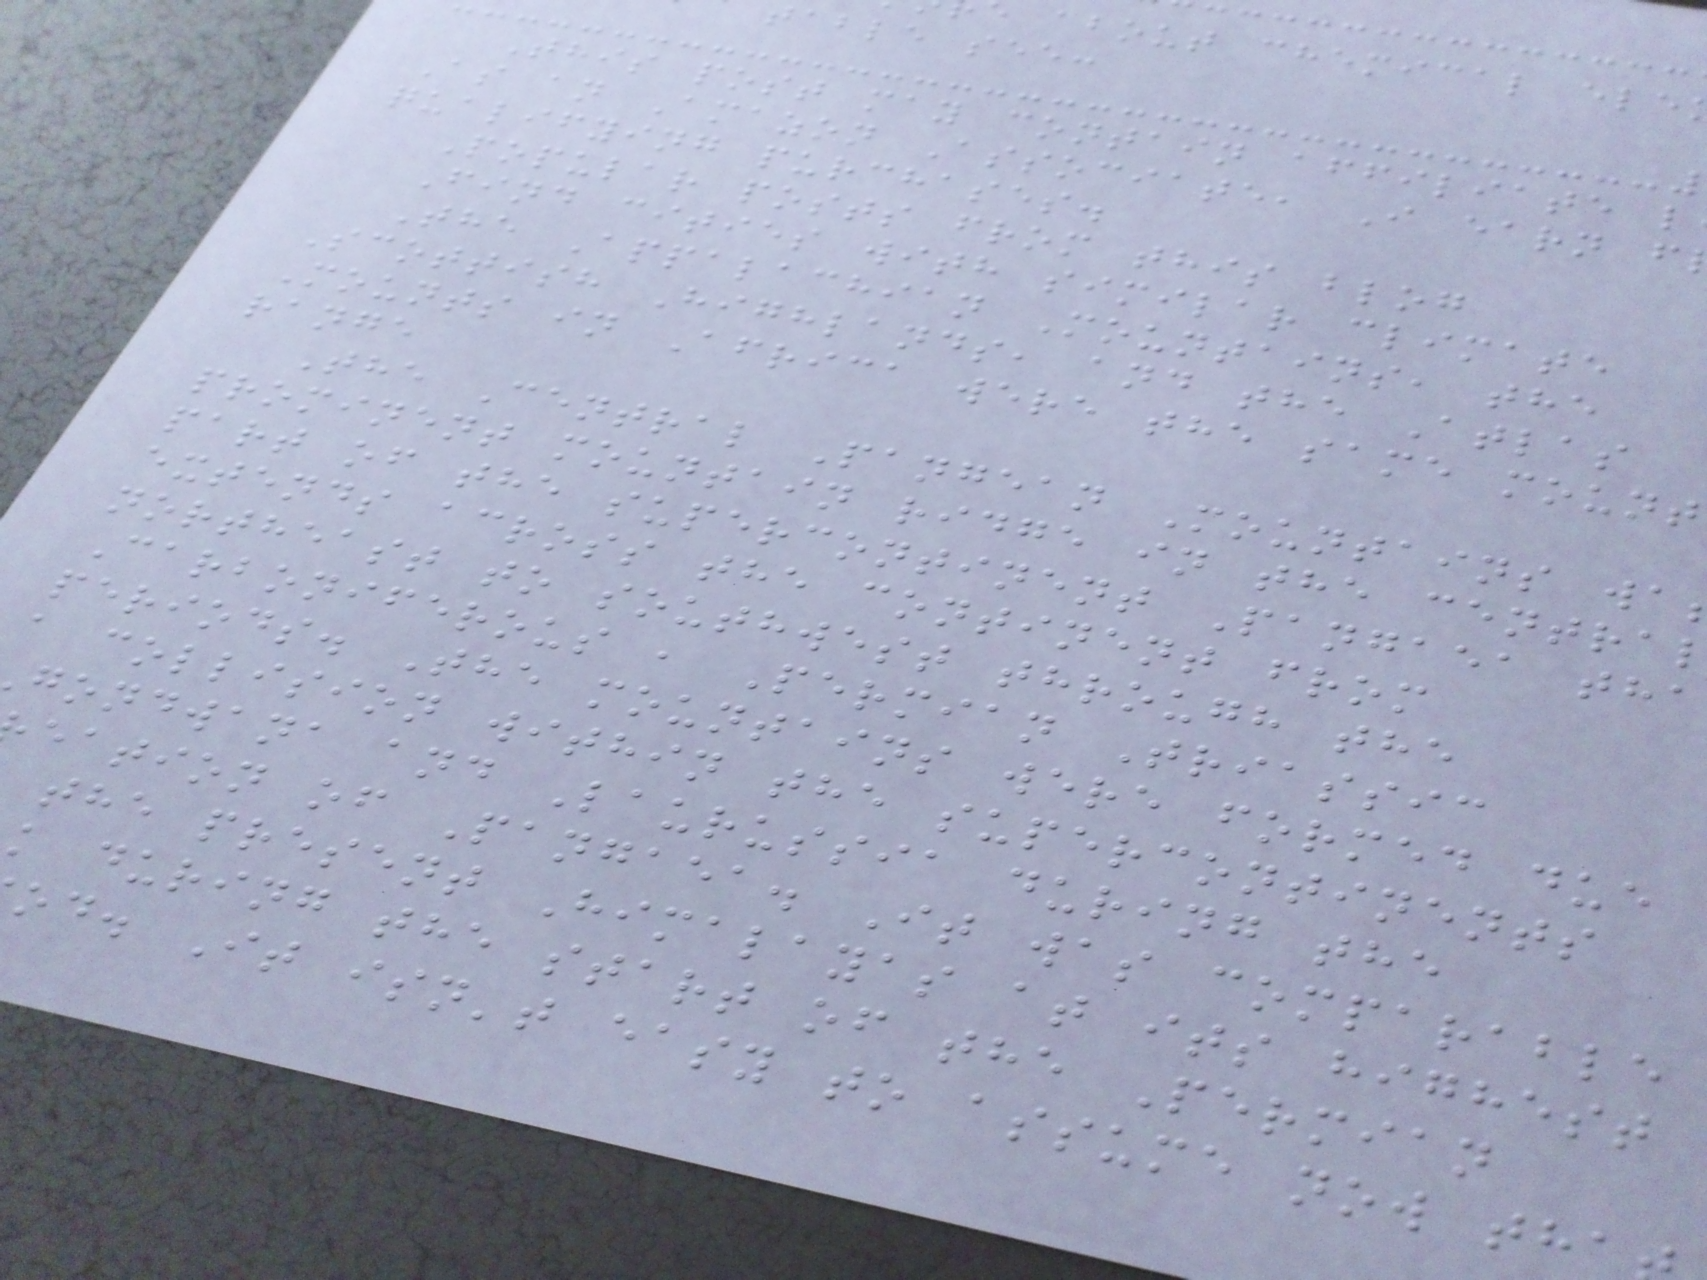about chemical ele
table see:
This post may contain affiliate l
As an Amazon Associate, I earn f
qualifying purchases.
Popular posts from this blog
Find cities with similar climate
The Appalachian Mountains, the
Scottish Highlands, and the Atlas
Mounts in Africa were the same mount
range
The Central Pangean Mountains wa
prominent mountain ridge in the centra
part of the supercontinent Pangaea tha
extends across the continent from
northeast to southwest through the
Carboniferous , Permian Triassic
periods. The mountains were formed due
a collision within the supercontinents
gondwana and Laurussia during the
eation of Pangaea. It was comparable
the present Himalayas at its highest
k during the start of the Permian
od. It isn't easy to assume now tha
